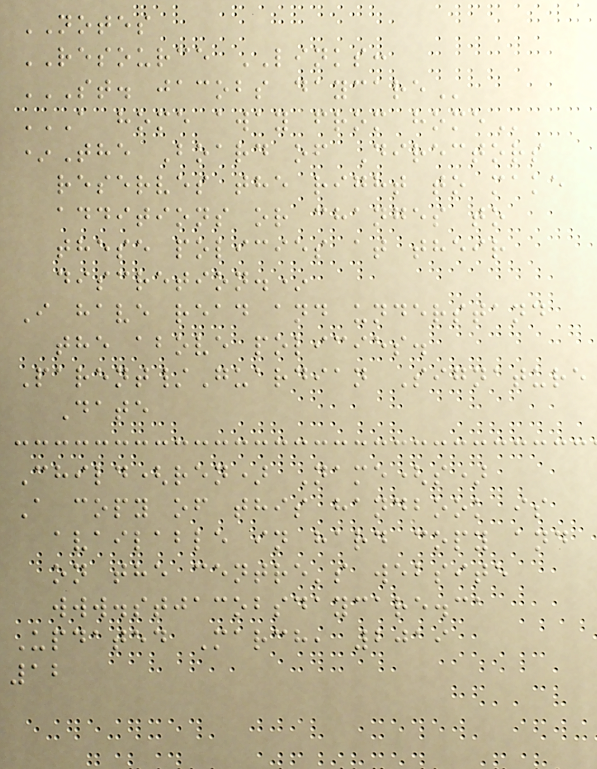NOTES
RESOURCE LINKS:
ST. JACOBS DAYCARE
A HOME AWAY FROM HOME
*The Board of Directors
reserves the right to make
additions or changes to
these policies at their
discretion.*
I have read and understand
the above policies.
Parent/Guardian Signature
Date
Child(ren) Name(s)
A copy of this handbook is
available in hard copy and
on the centre's website
www.stjacobsdaycare.ca
Updated March, 2019
12
